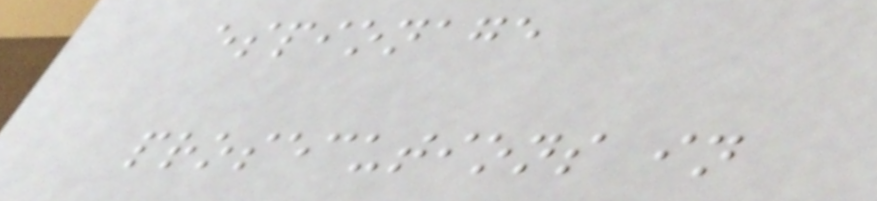espionage
prosecutions in
